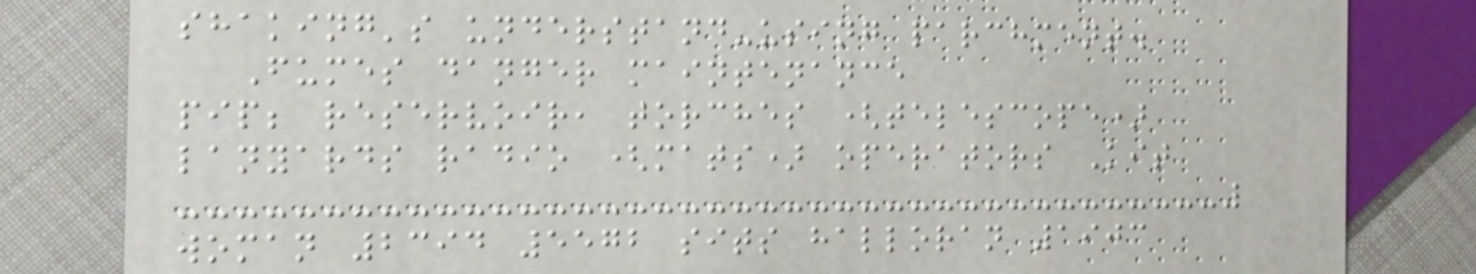shaking's understand-using parchment.
Fumes danger maintenance
pip; reservoir, torches (telescope)
lanyards radio (mats) operators Kit
woman 2394 5572 sits halloran 1903
